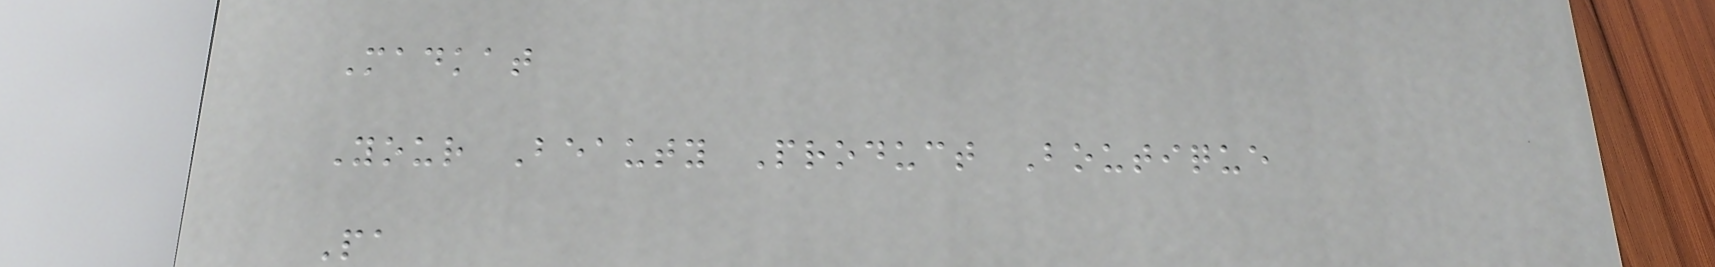Madkat
Your Beauty Product Boutique
Pa
